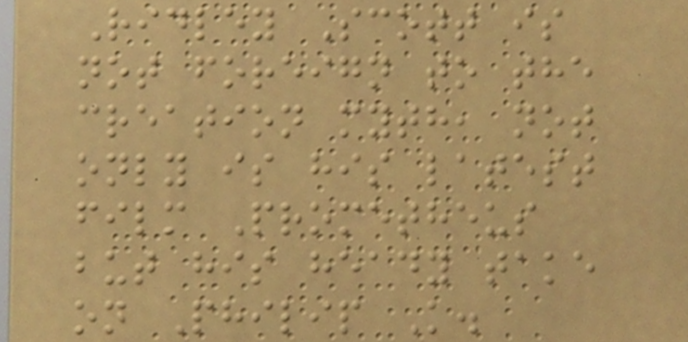Ridley Scott is
not foreign to the
creation myth, not
only is his latest
film Prometheus
but his heady take
on Philip K.
